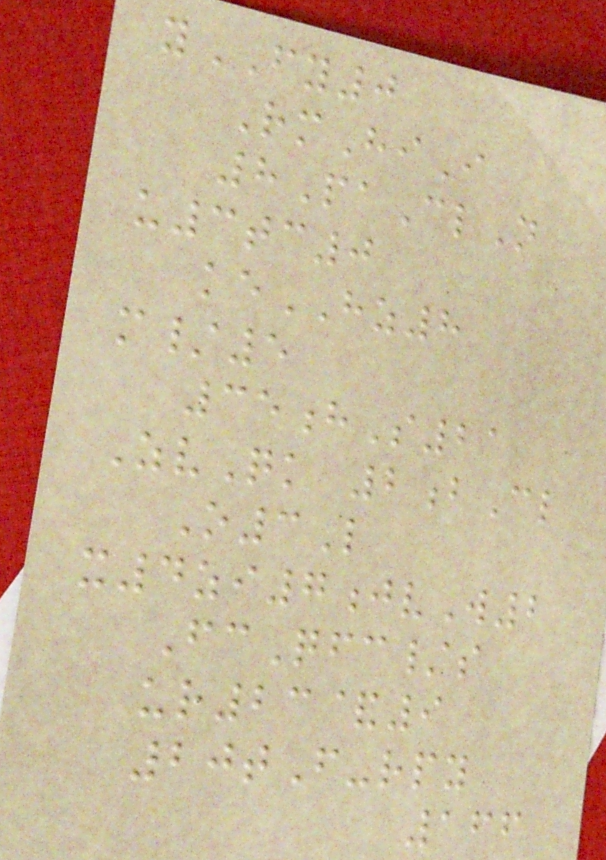yFY0
RmHiI
8PaClN
u3tc0
keHZ8
m/5
35hS21
ZvQk 2bCl
O3L
x4zi7jvW2
FcQfc/s
ur23&9
20tF-rpy
166
